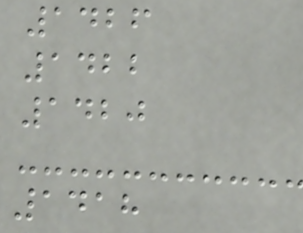1426
1422
1420
1418
